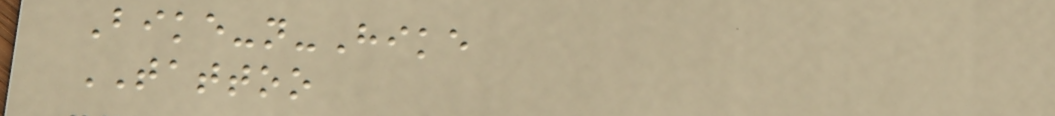Bike-n-Hike
TATTOO
